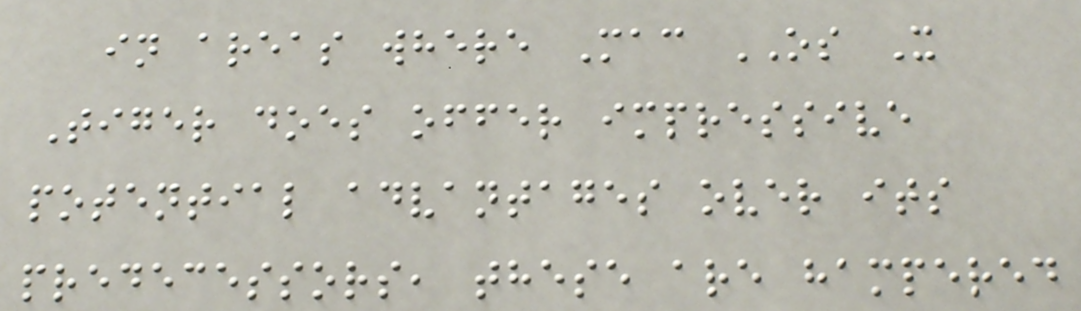in areas where Mac OS X
Tiger does offer impressive
potential advantages over its
predecessors, these are hampered
